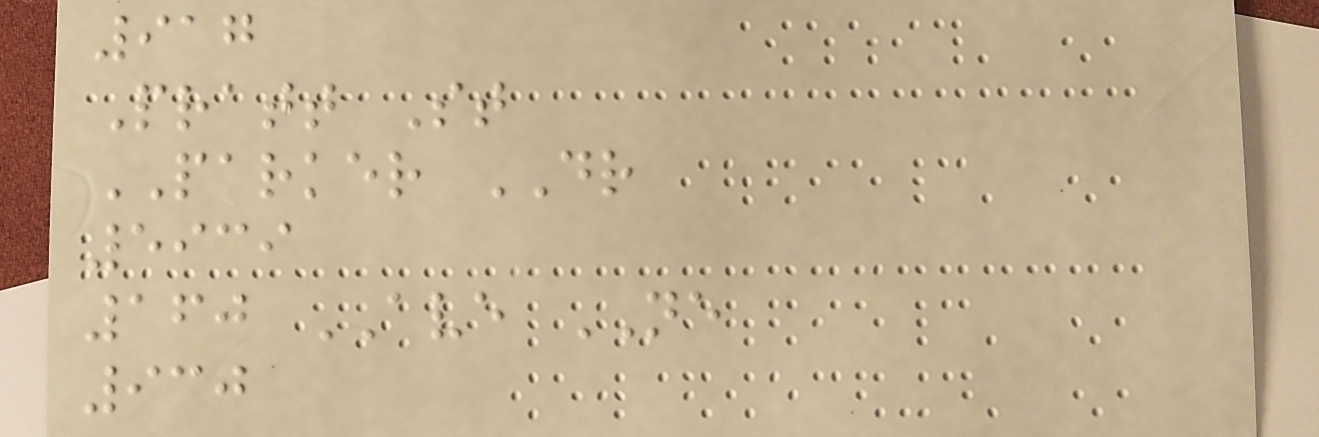917
Pratt St
PARKER DR
5939
160 AVE NE
930
